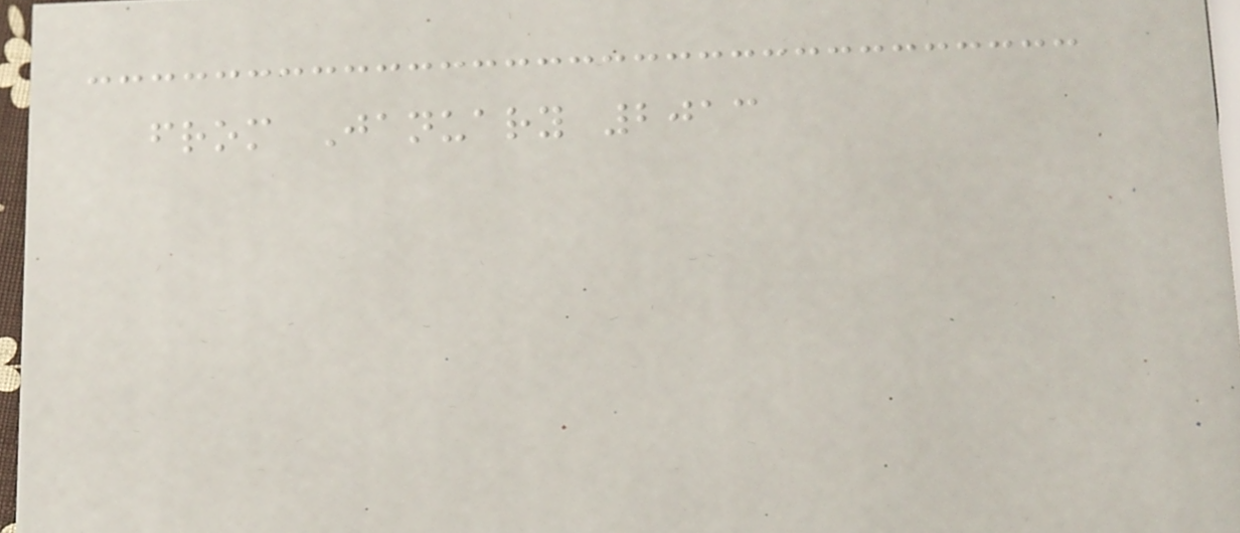from January 2013
